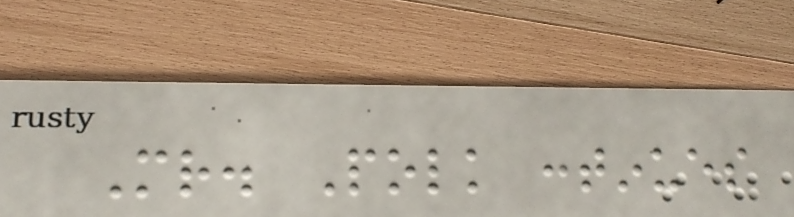Mr. Polk continues
